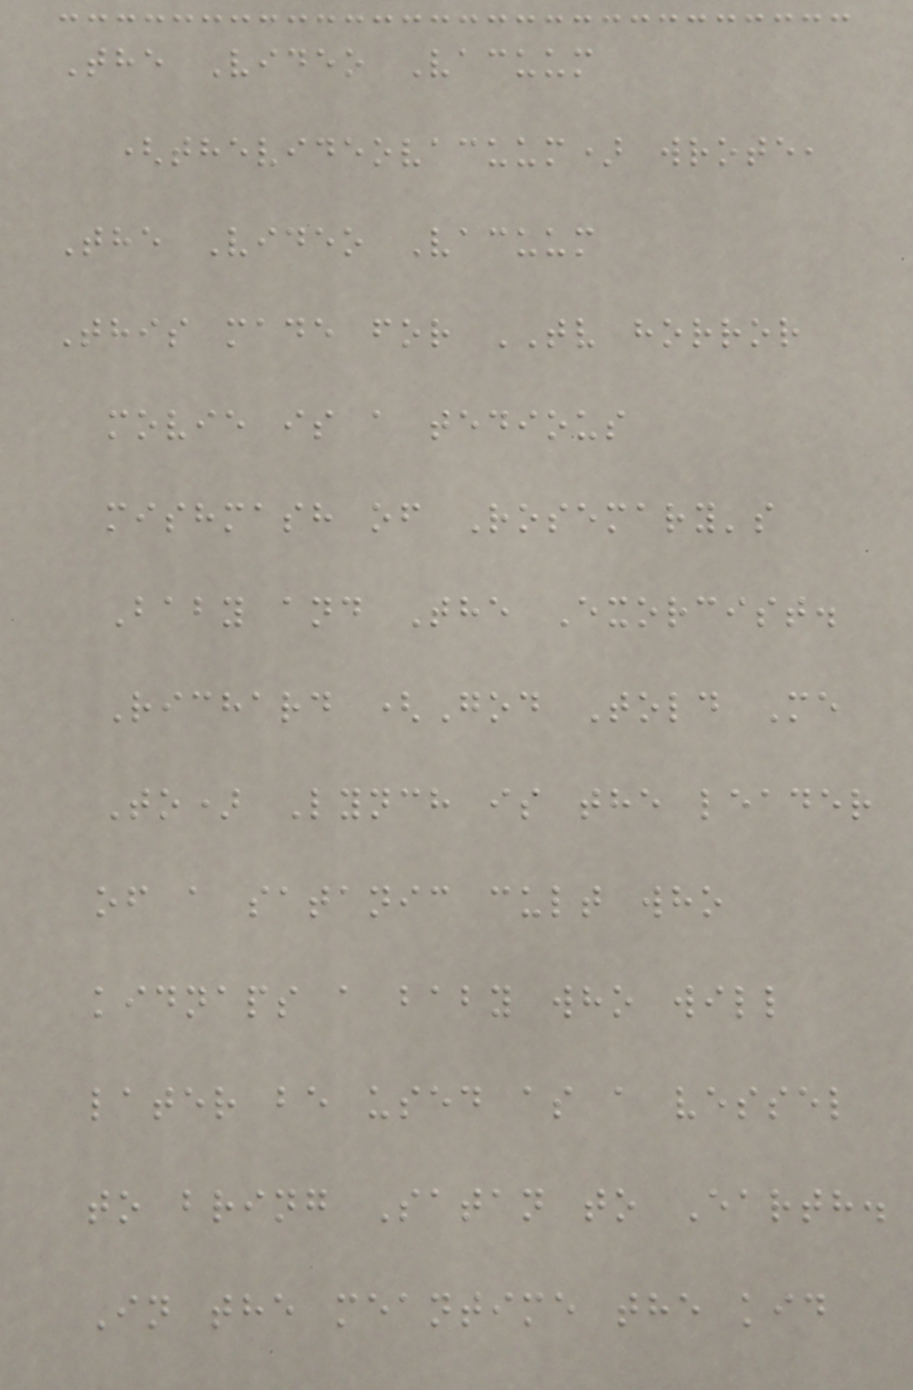The Video Vacuum
(thevideovacuum) wrote,
The Video Vacuum
This made for TV horror
movie is a tedious
mishmash of Rosemary's
Baby and The Exorcist.
Richard (God Told Me
To) Lynch is the leader
of a satanic cult who
kidnaps a baby who will
later be used as a vessel
to bring Satan to Earth.
In the meantime the kid
